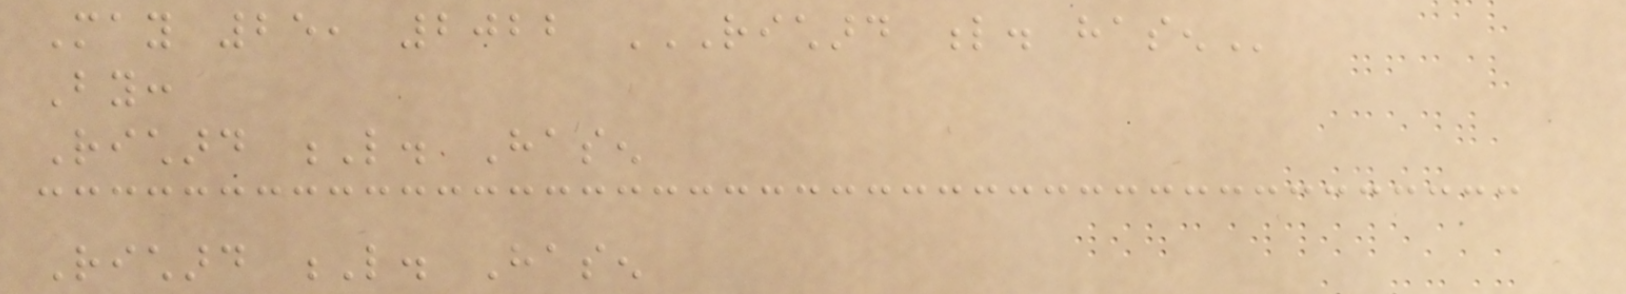May 25, 2022 RICHARD L. HASEN
By:
Richard L. Hasen
Richard L. Hasen
